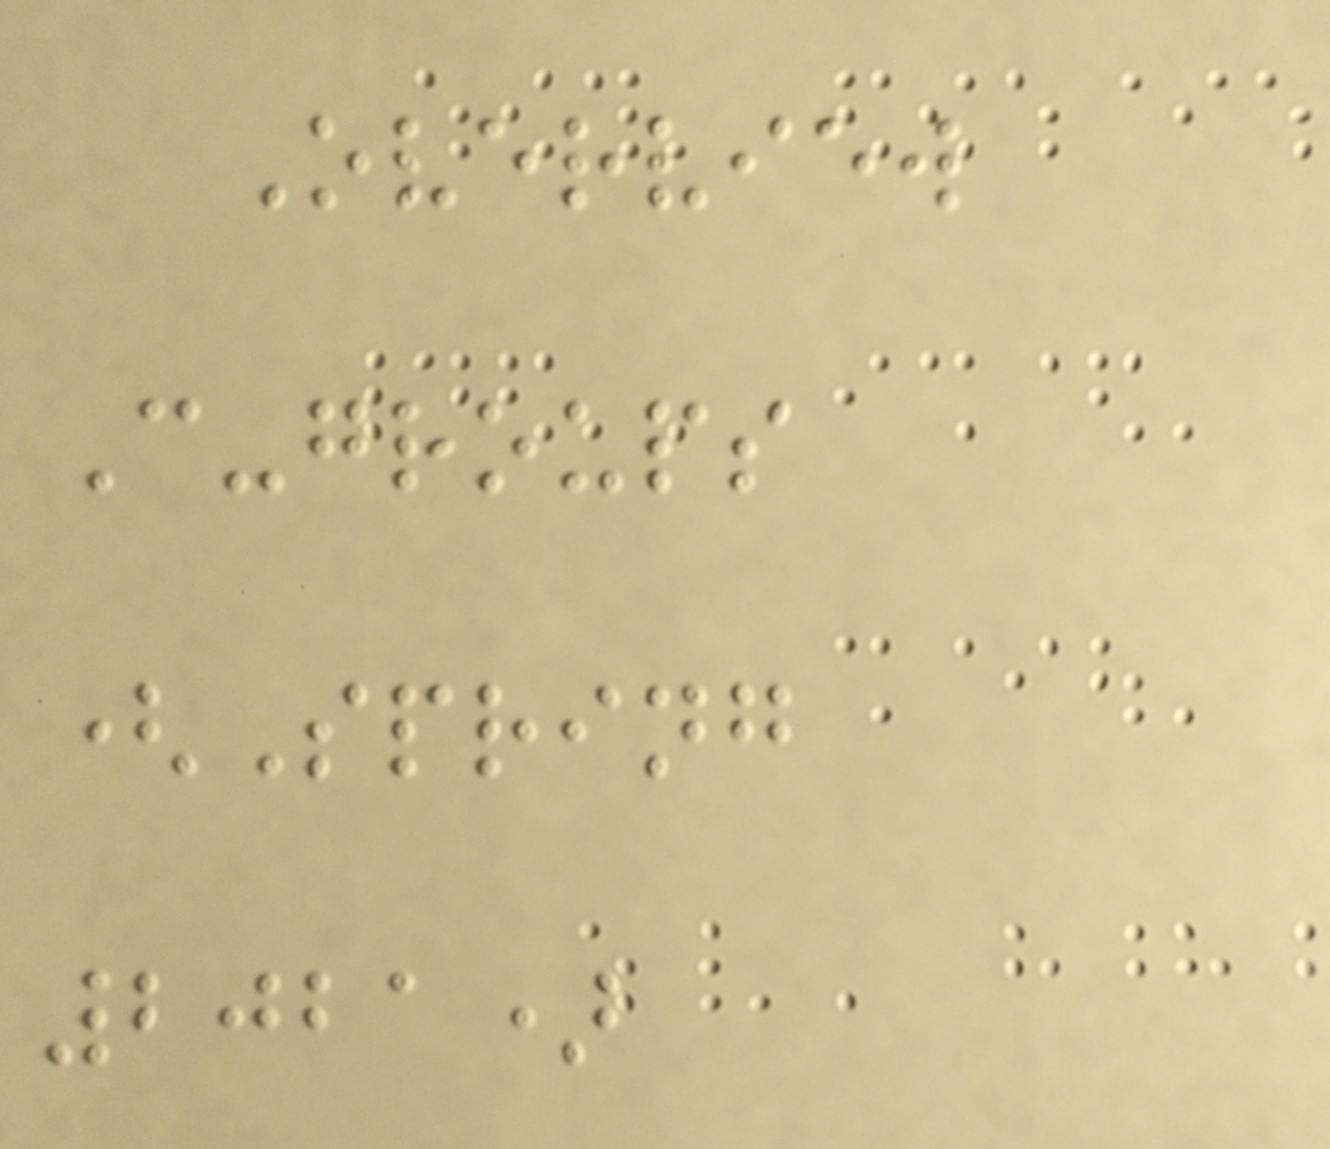Overview
C-groups
(Spring
2021)
